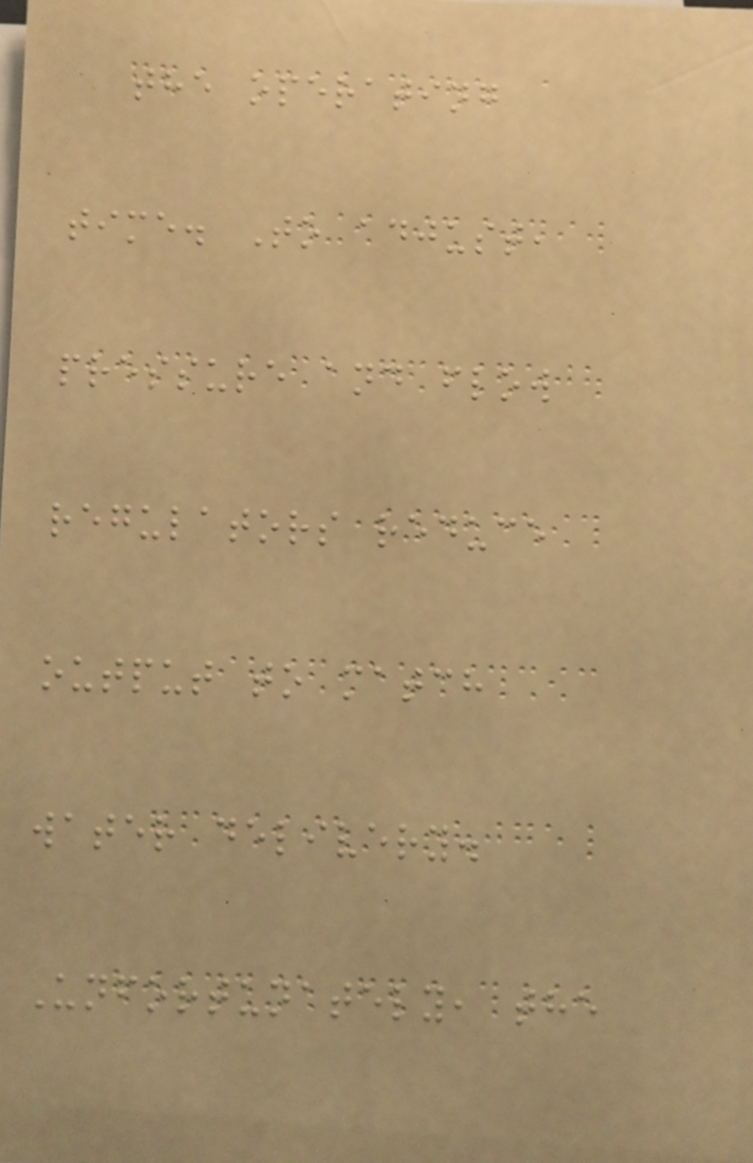the operating
time. To adjust,
pressure and flow
regulators reduce
output to match
water delivery.
Unfortunately, the
